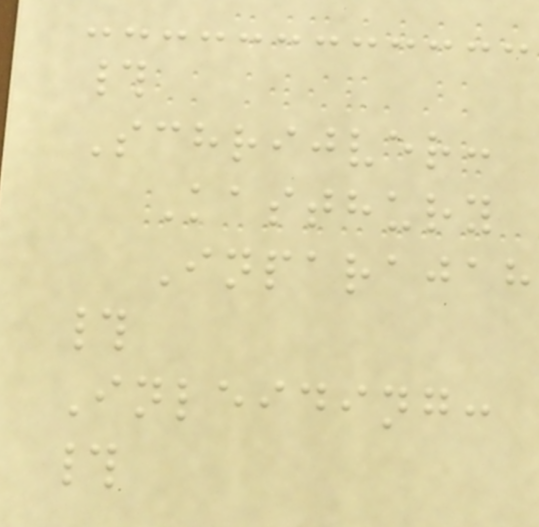#
Schrijver:
Kasthury
Inparajah
#
Inleiding:
#
